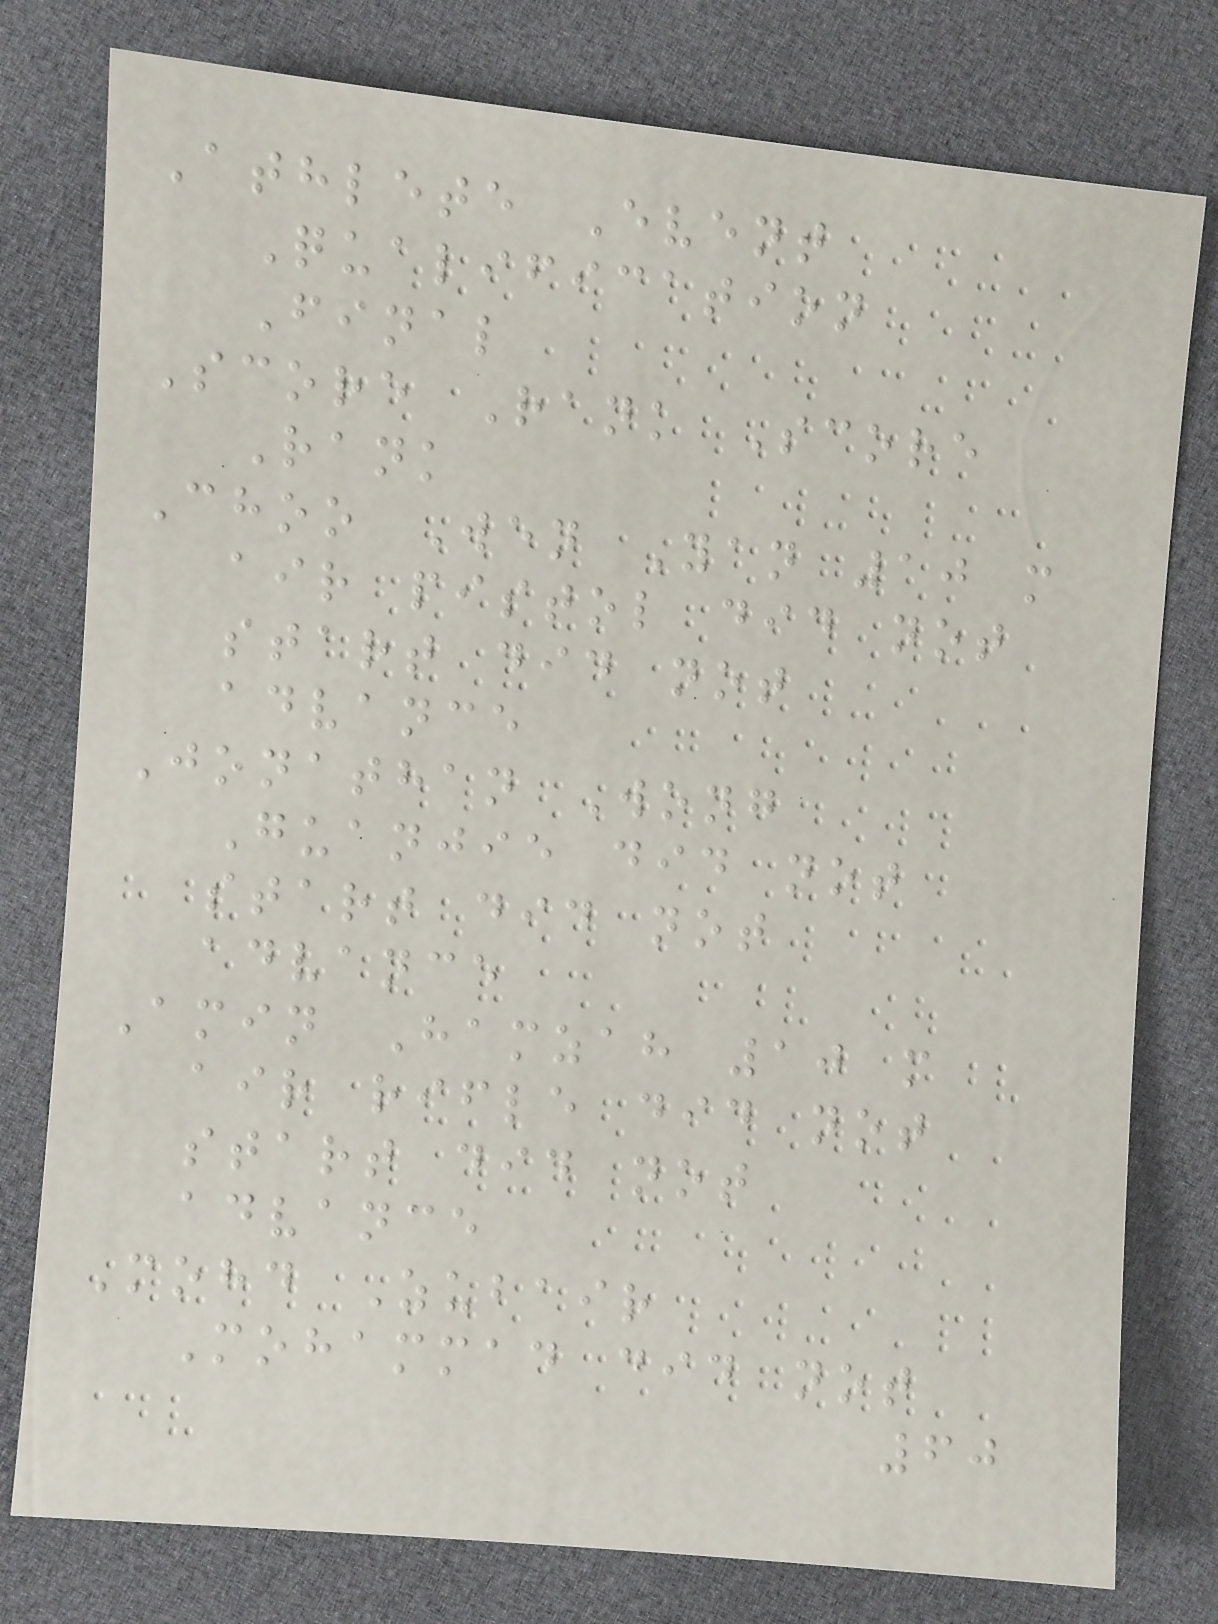Athlete Event
Qualification
Final
Score Rank Score
Rank
Choo Wen Yan 10 m
air pistol did not
start did not
advance
Jonathan Wong
Guanjie did not
start did not
advance
Amin Hamzah 10 m
air rifle did not
start did not
advance
Mohd Zubair
Mohammad did not
60
